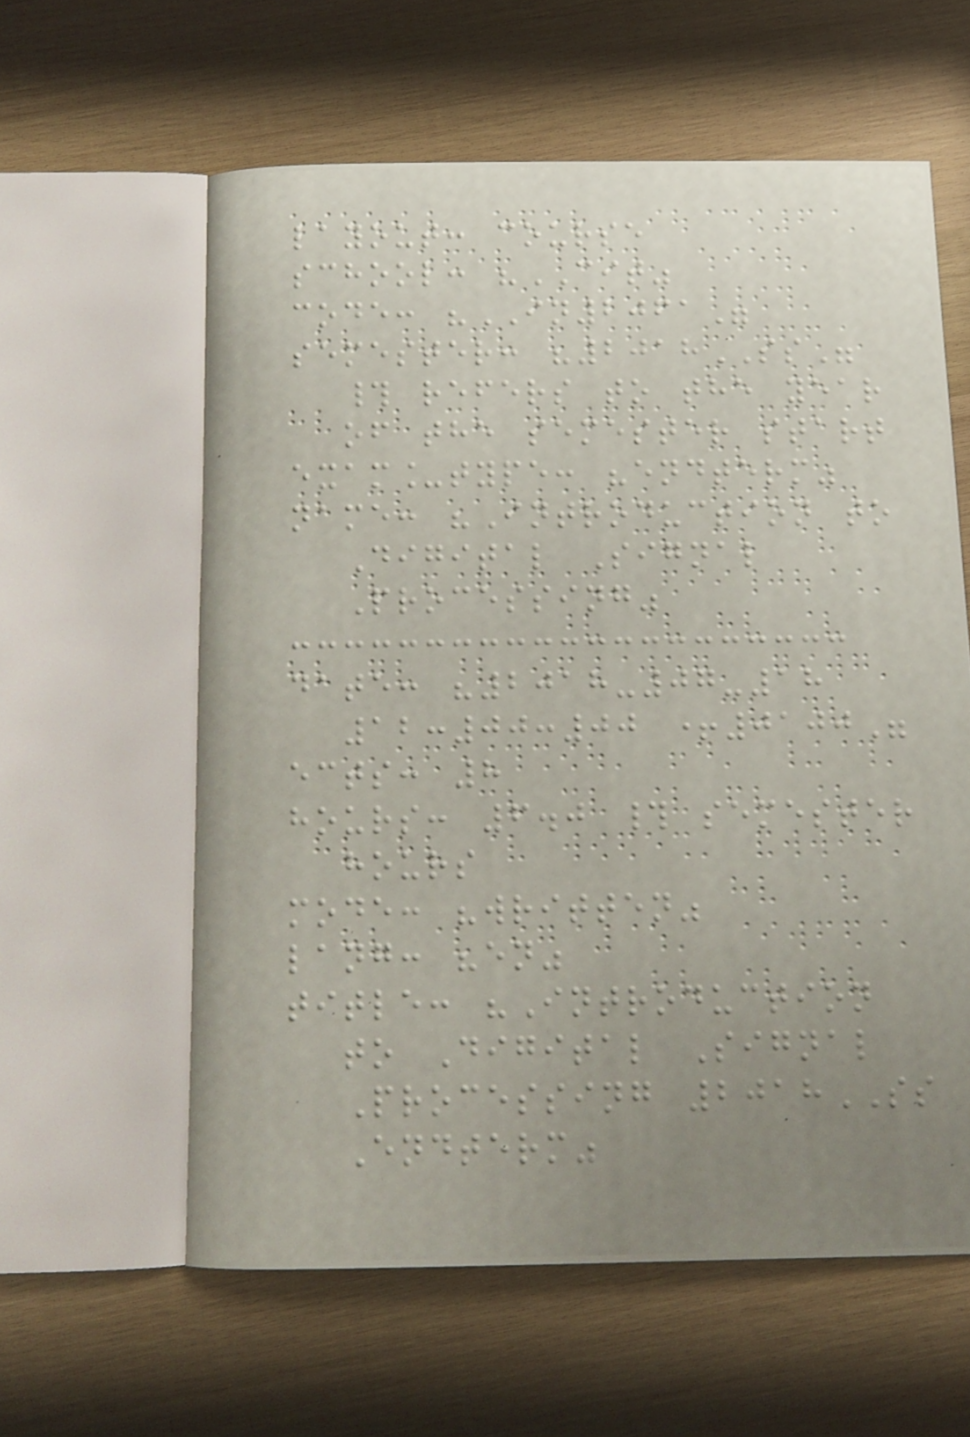layout: course
school: "CIT"
code: "IN2061"
semester: "2018SS"
# refers to the year
of the semester start
exam_type: "endterm"
name: "Introduction to
Digital Signal
Processing"
date: "2018-07-18
12:00:00 +0100"
ects: 8
hours: 6.0 # semester
hours
mode: "written"
lang: "en"
title: "Introduction
to Digital Signal
Processing 2018SS
Endterm"
